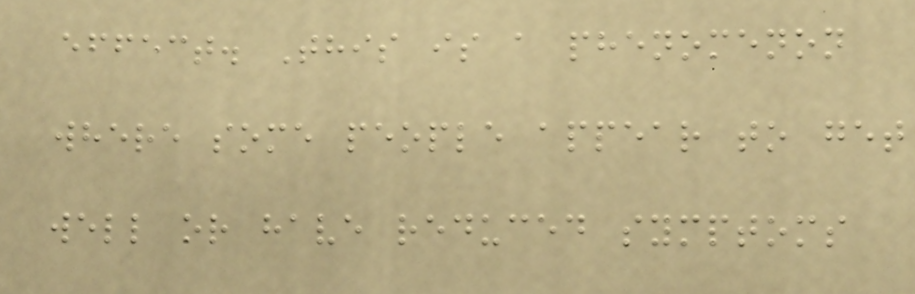effect. This is a phenomenon
where some people appear to get
well or have reduced symptoms
